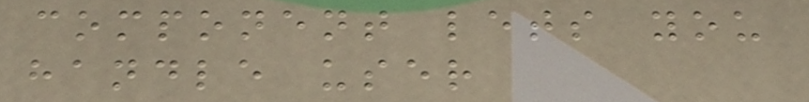component lets you
handle user
